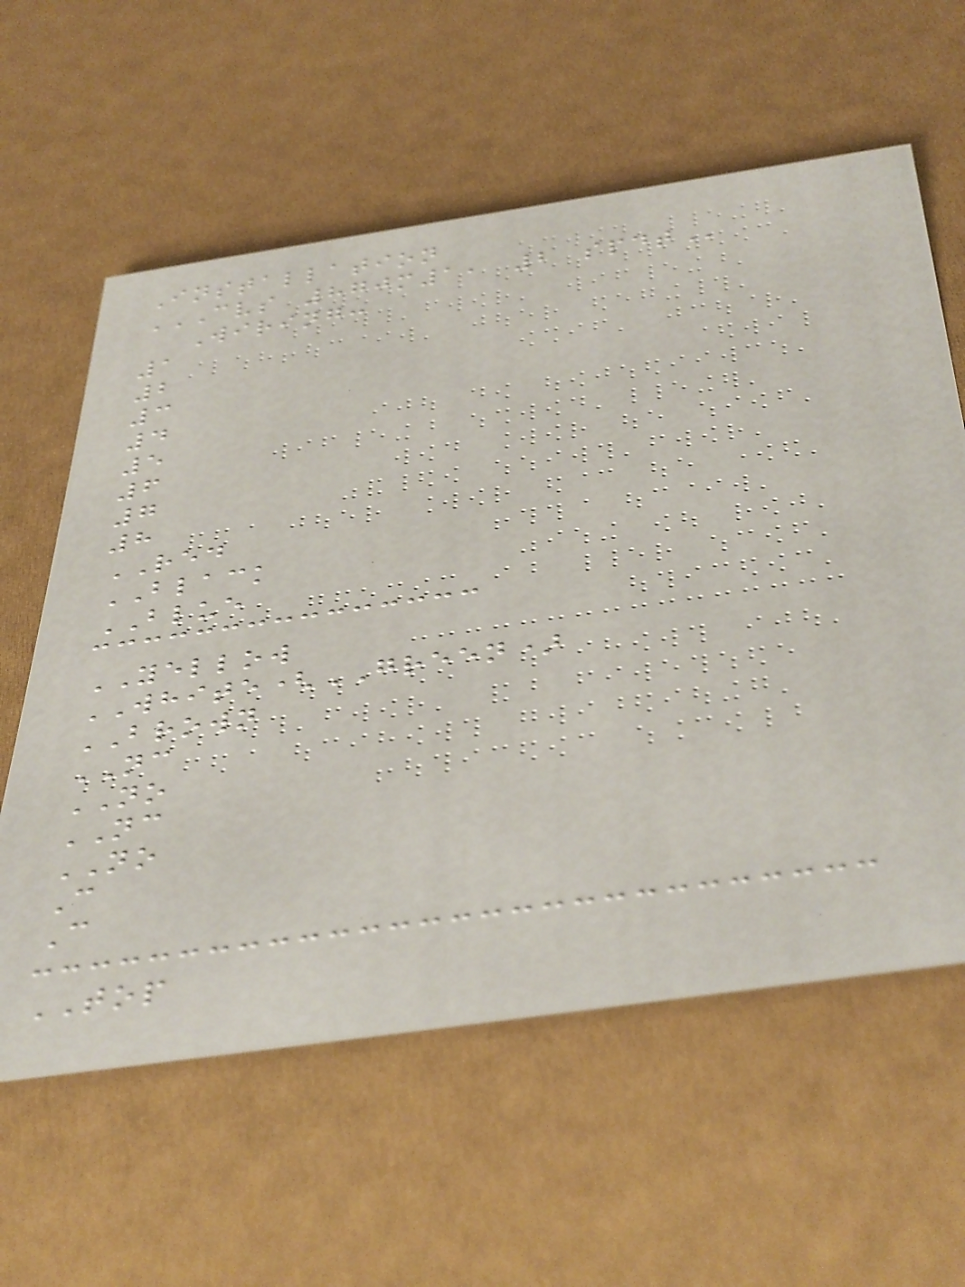Installation
CVS 870M1, 2 SPDT
Wiring:
1
2
3
4
5
6
7
8
RED
BLACK
BLUE
YELLOW
WHITE(GREEN)
BROWN
NC
NO
NC
NO
C
C
TOP
